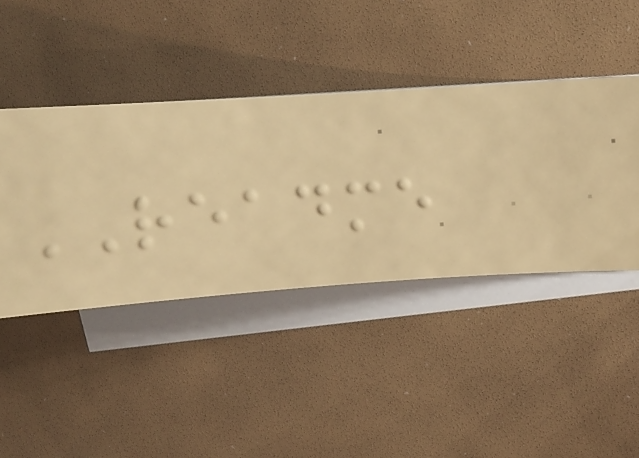README
